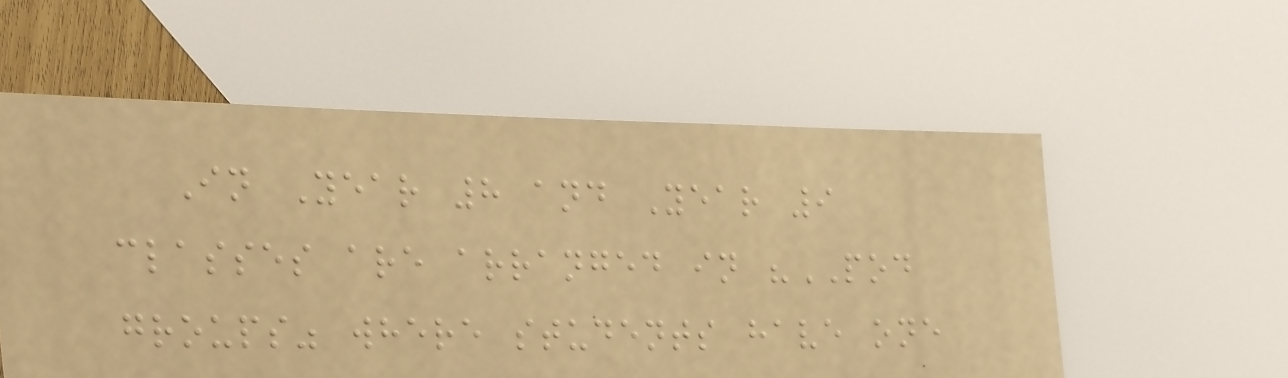In Year 8 and Year 9
classes are arranged in "POD
groups" where students have one
